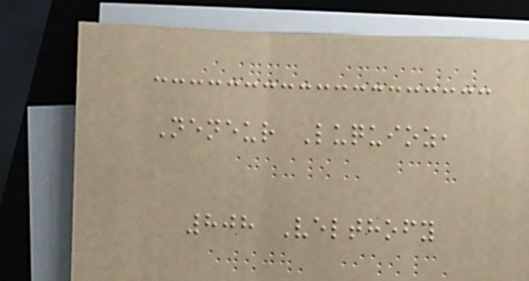Neneur Luquioz,
808 Velthofy
